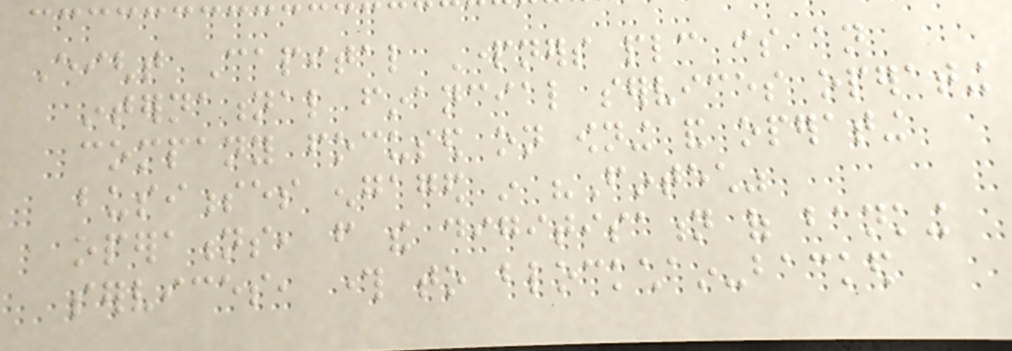Eight Capital Partners plc is an
international financial services operating
company focused on owning and operating
businesses engaged in "Fintech"
operations, from the digitisation of banking
services, through to blockchain-backed
